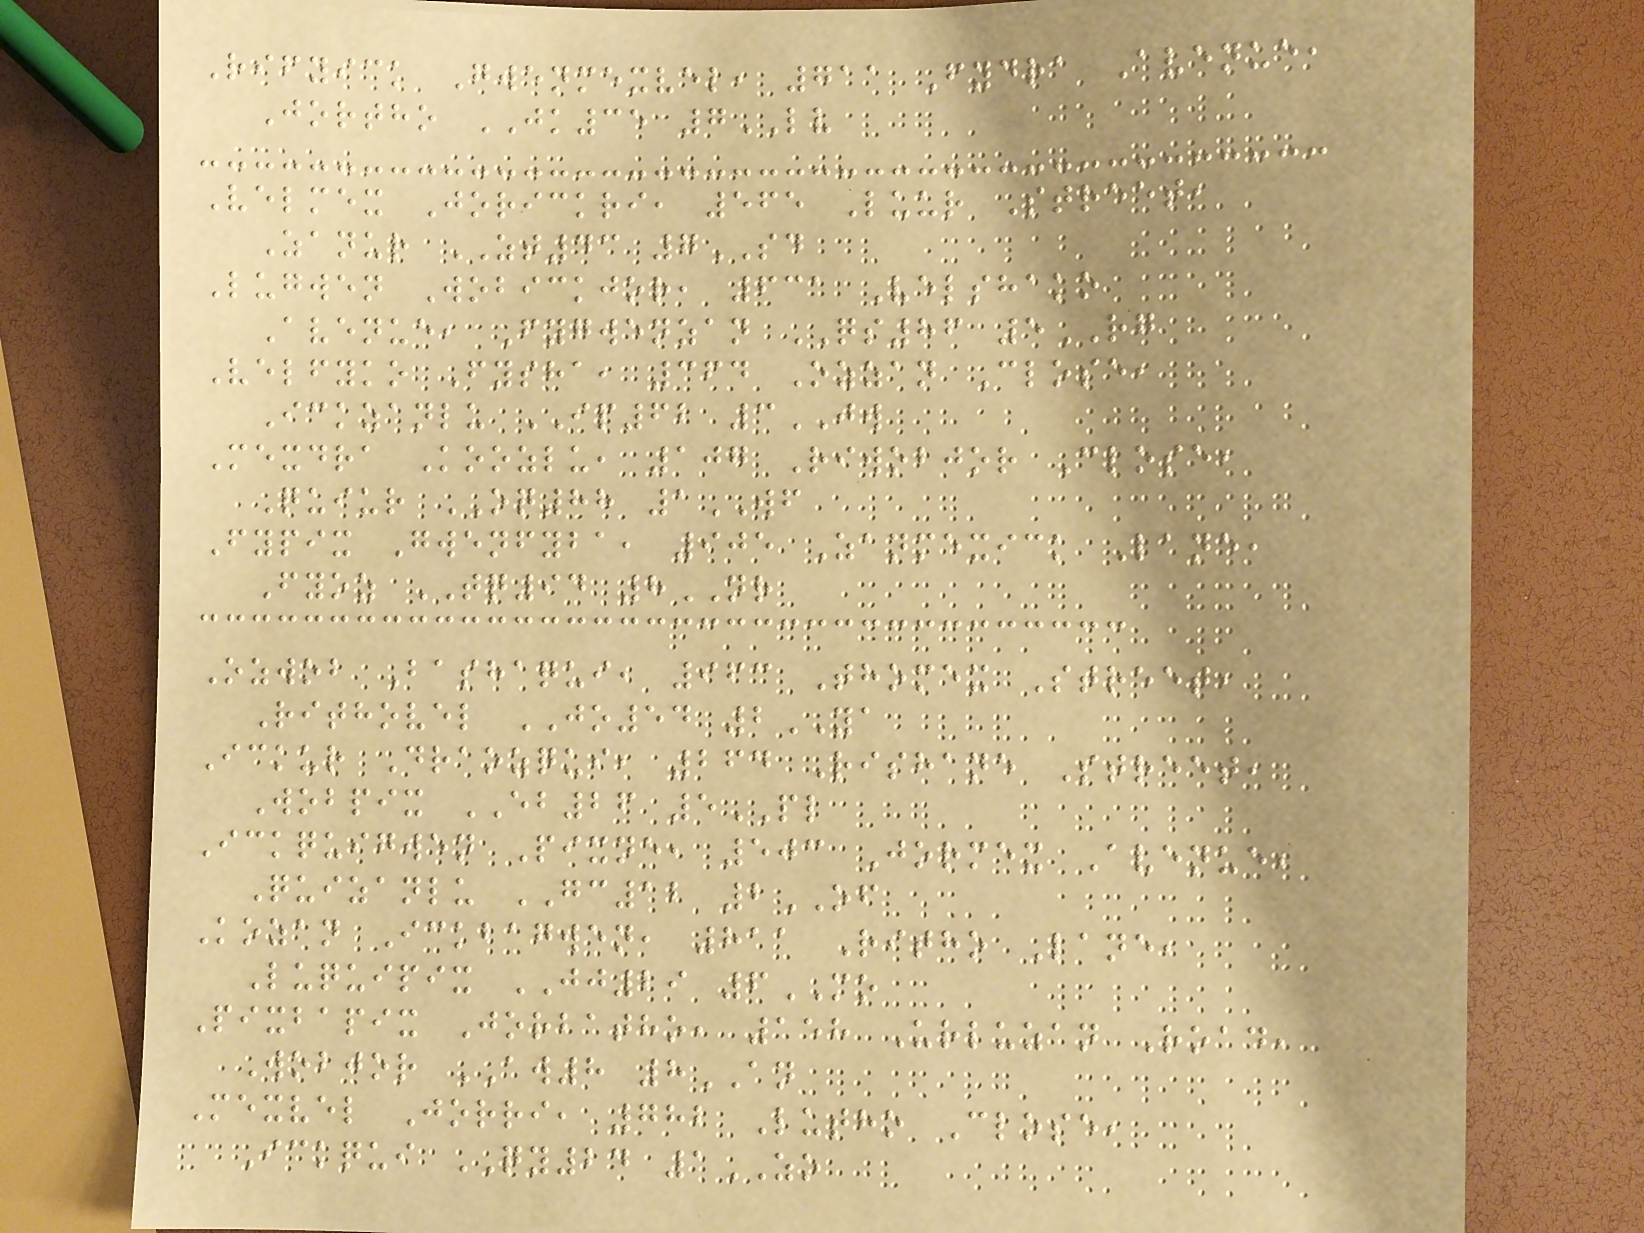Rifyick Gwenmexvel, 711 Fydra Avenue,
Jortho JK35 7LV
Velmex Jorickri, 565 Luur Street,
Zanur ZT43 7SD
Lugwen Wobickjor, 631 Velshako
Avenue, Fygwenzan QS86 5RG
Velfyko Fysha, 364 Ozzan Close,
Ickzanlu IP62 3JW
Mexdra Koozlu, 107 Riwobjor Close,
Quiur OQ88 1WF
Fypix Gwenfyba, 905 Zanmexick Lane,
Fyoz TQ94 8NR
Ozwob Bashaqui, 963 Thomex Street,
Rithovel JO54 2YA
Ickur Draozqui, 264 Rishane Street,
Wobpix EB26 5PL
Ickquigwen Pixne, 503 Jormex Avenue,
Quizanlu GC12 2OF
Kozan Ickbagwen, 811 Ritho Lane,
Luquipix JJ29 6MO
Pixbapix Jorbatho, 158 Urluzan Road,
Wobjor AW8 8AN
Mexvel Jorri, 782 Lutho Close,
Ickqui QY24 1ZO
